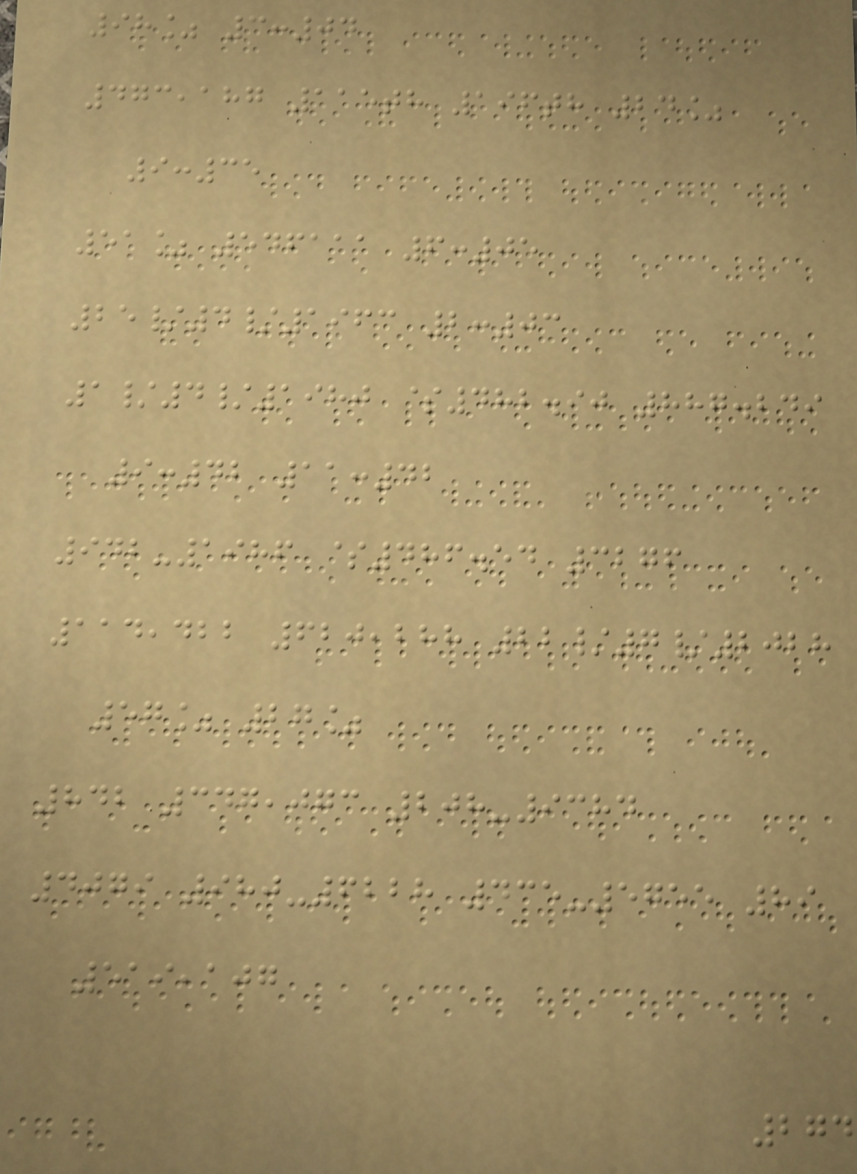98% 3:04
473,187 115th 196th 24%
9:35
51% 546111 6:05
25/4/1963 2:03
1/4/1980 $482.90 887.249
9:42 11:42
942-1986 $486.54 3276
114,422 620,288 22/7/2028
57% 27%
842 347,073 208-9384
4079 980-6228 435-5755 89
519,107
274
